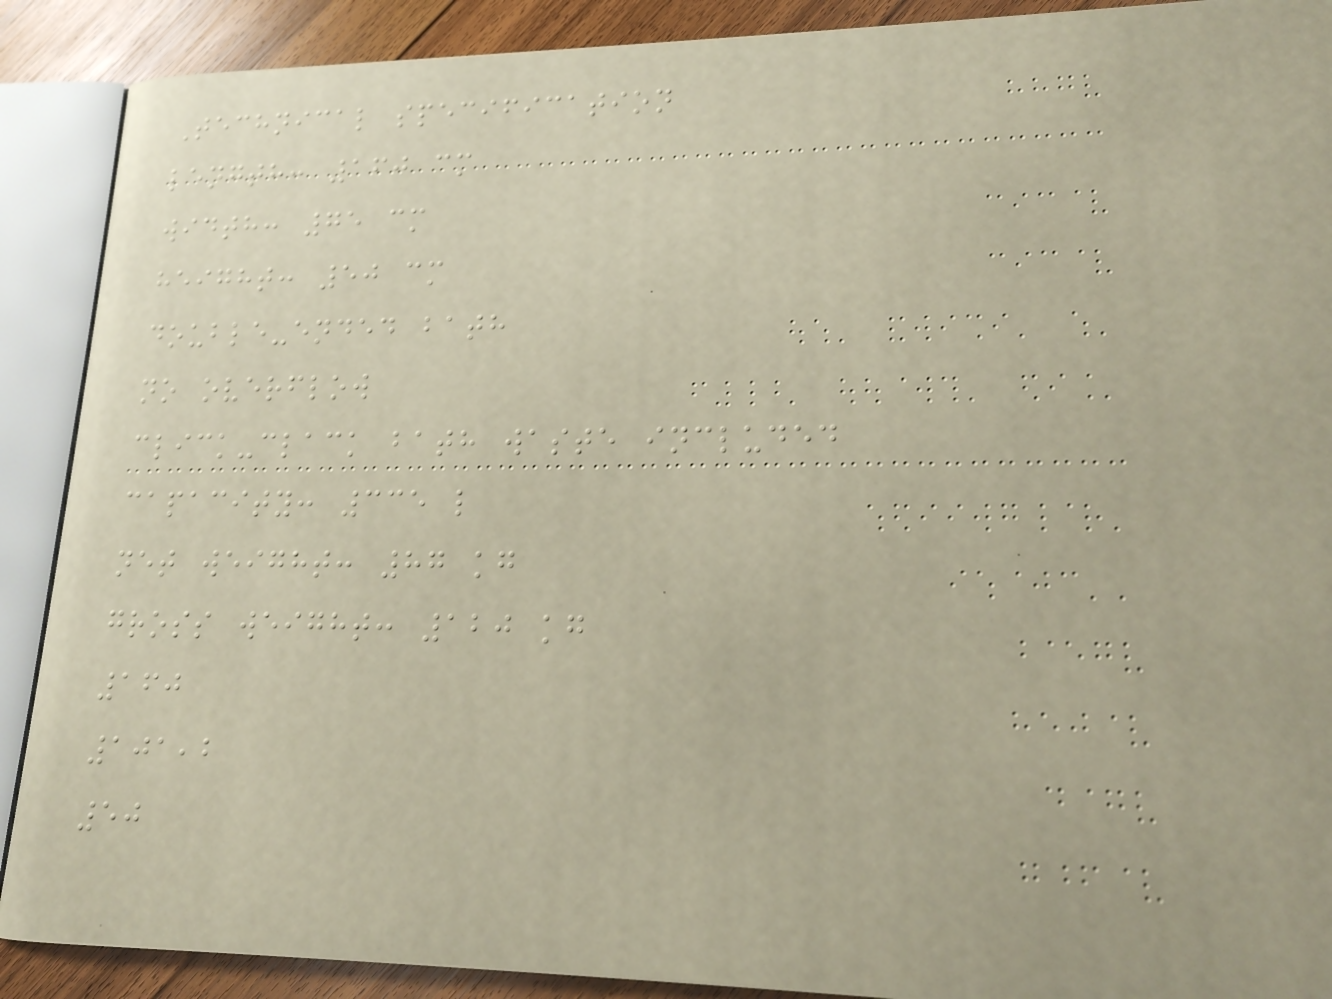Technical specification
length: 160 cm
width: 75 cm
height: 50 cm
double-ended bath
no overflow
click-clack bath waste included
capacity: 335 l
net weight: 87 kg
gross weight: 120 kg
160
101,2
50
